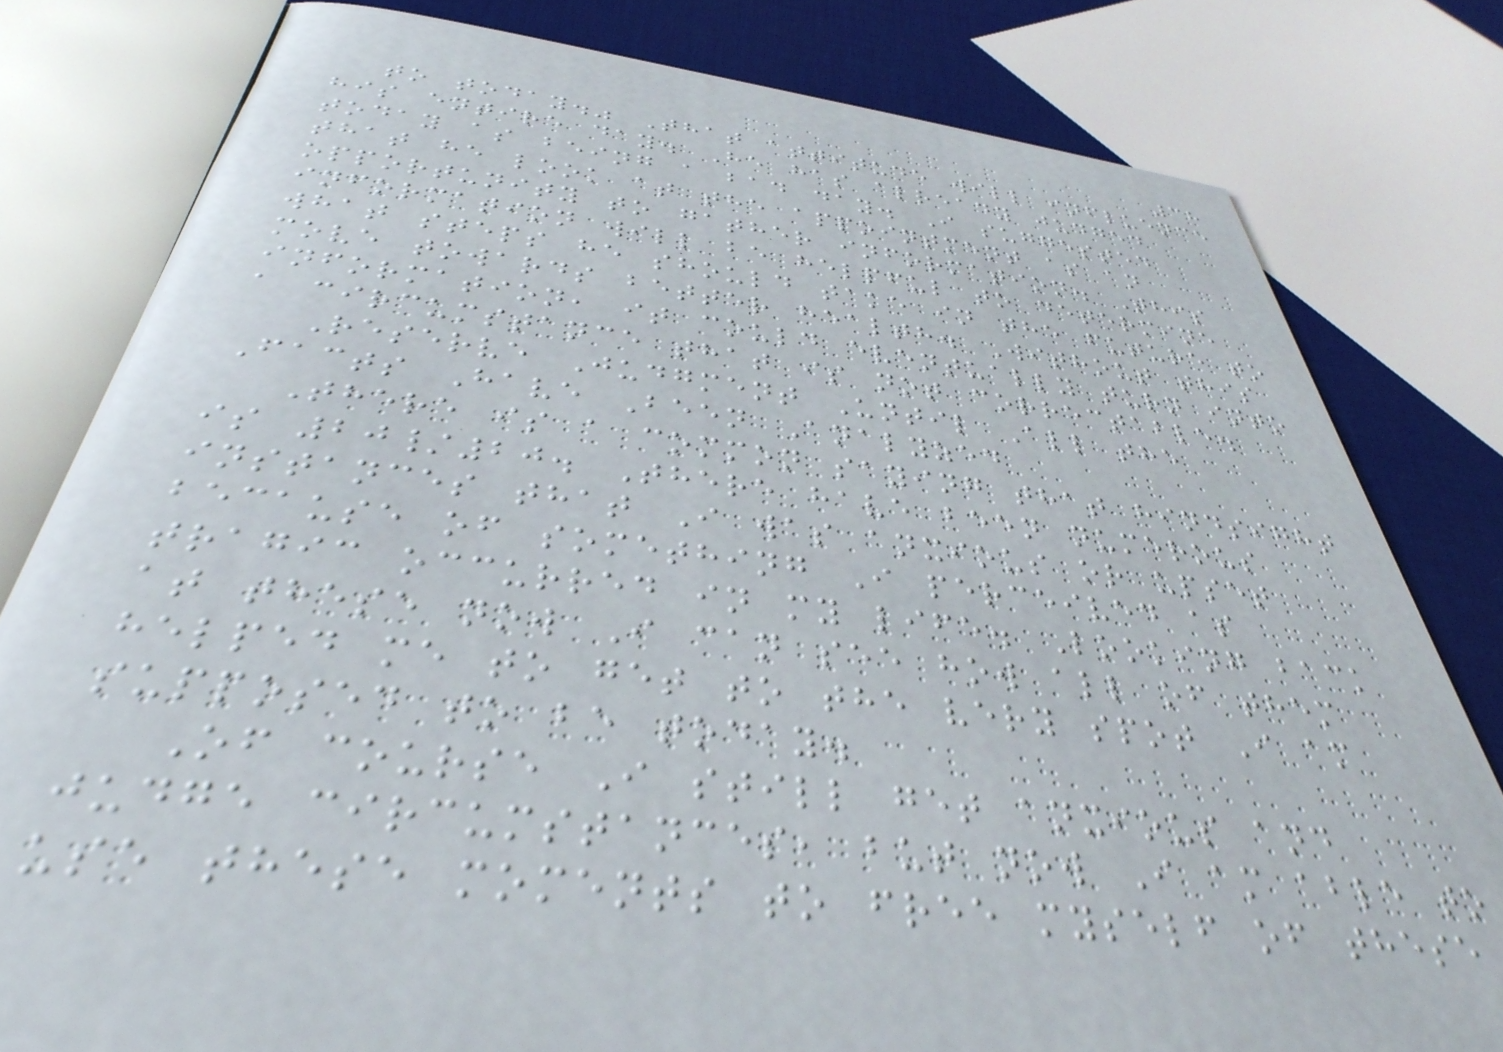38
to today." That attitude will influence
his entire day. He has already judged
today as being a bad day. I suggested
that he look at the appointment as an
opportunity to gather information. This
information will be helpful to determine
what steps he should take in the future to
move towards better health. Without this
information, it could eventually turn into
a circumstance that is not correctable.
Reserve Judgment Until All the
Facts Have Been Analyzed
There is a common saying that hindsight
is 20/20. There have been numerous
instances that I was anxious or upset
because of something I perceived as
tragic occurred in my life. Looking back
at these now I can see how all of them
helped me to get to the very spot I am
supposed to be today.
Of course I still get anxious and
judge circumstances, but now I am able to
use these moments to free myself of these
